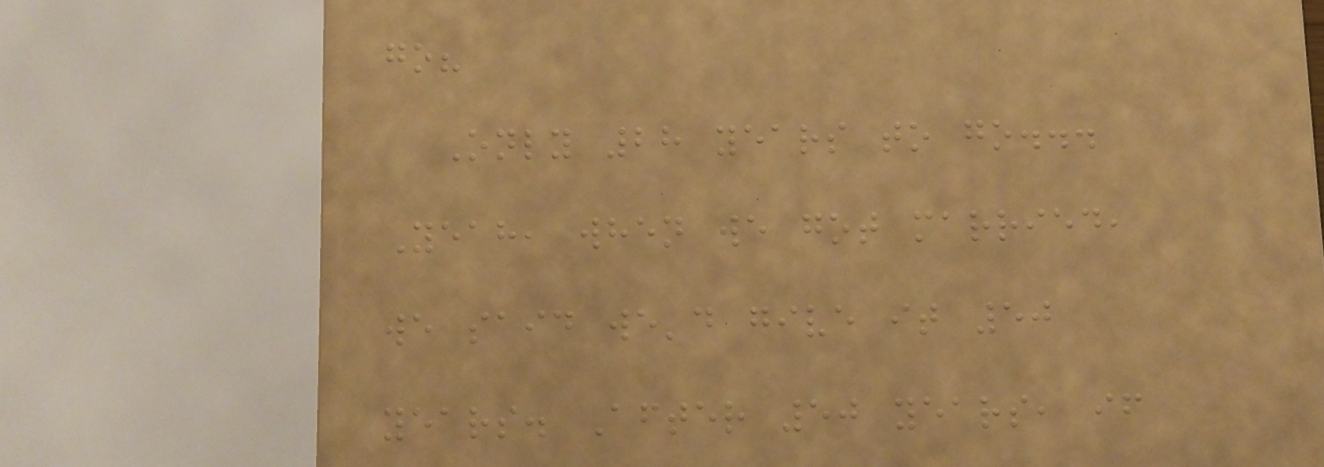go?
Only 28 years to go...
Yeah, when we got married,
we said we'd give it 50
years. After 50 years, if
